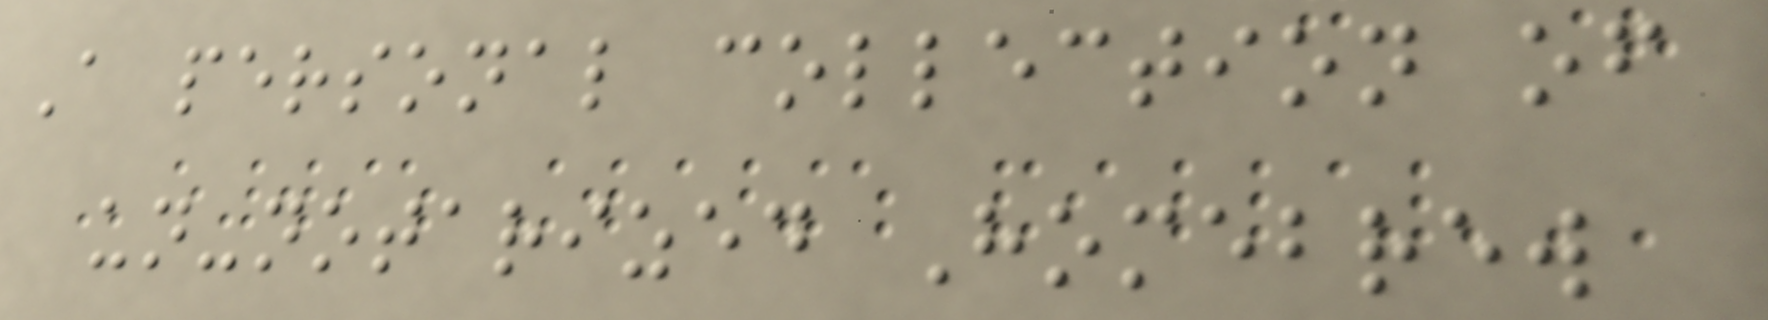A personal collection of
un-notarized Homebrew
